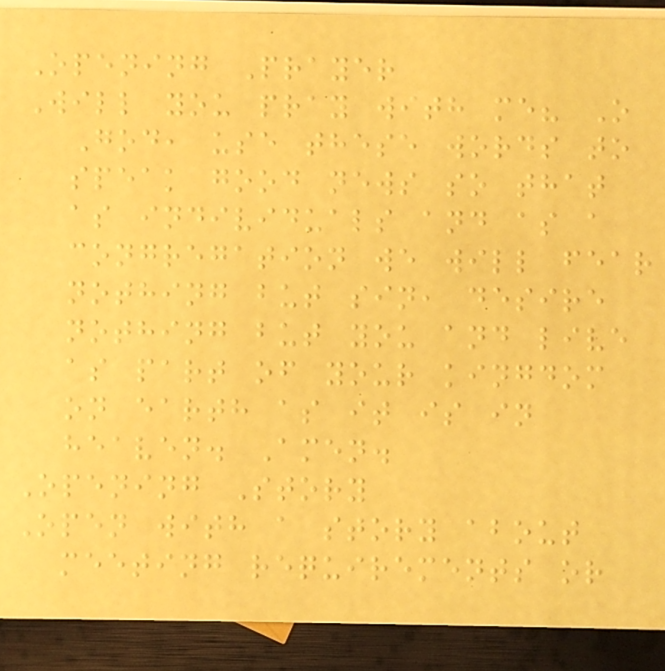Opening Prayer
Will you pray with me? O
God, use these words to
speak good news so that
as individuals and as a
congregation we will fear
nothing but sin, desire
nothing but you and live
as part of your kingdom
on earth as it is in
heaven. Amen.
Opening Story
Open with a story about
meeting requirements or
